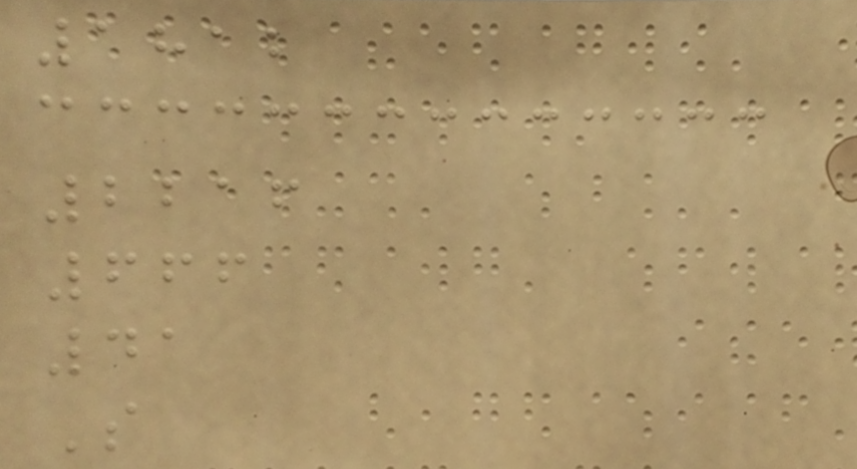1812
2216
666
41
S
